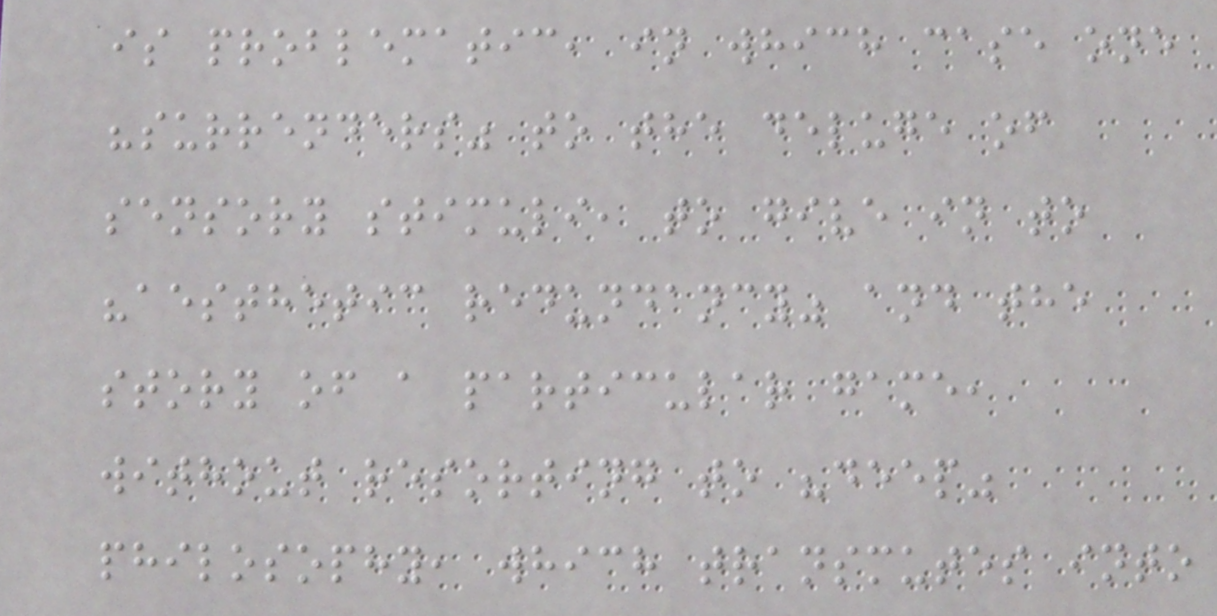is problematic, in which case one
"surrenders" to the deluge of
sensory stimuli, to give in to
"aesthetic redundancy" and the
story of a particular game,
without resorting to "deep"
philosophy, which transmutes into
